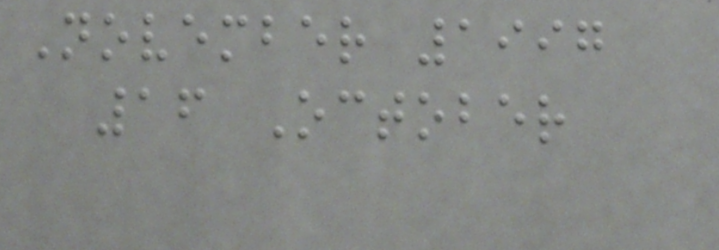November 1997
16 October
